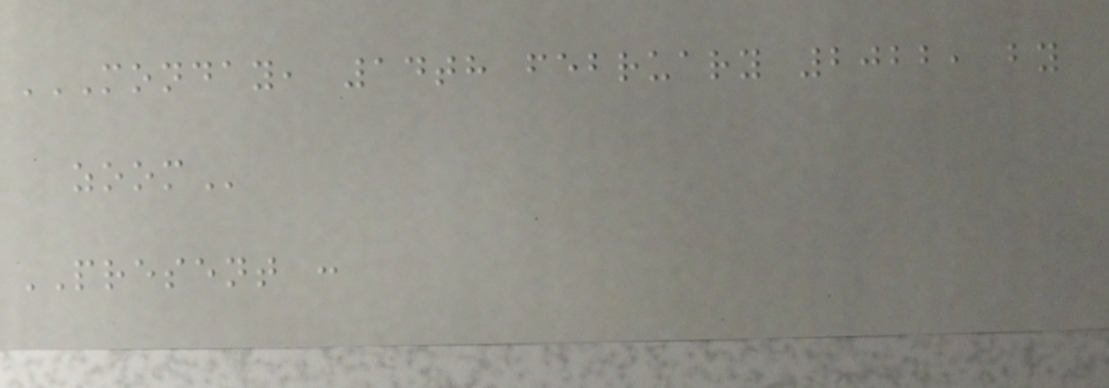MONDAY, 14TH FEBRUARY 2022, BY
ZOOM
PRESENT :
